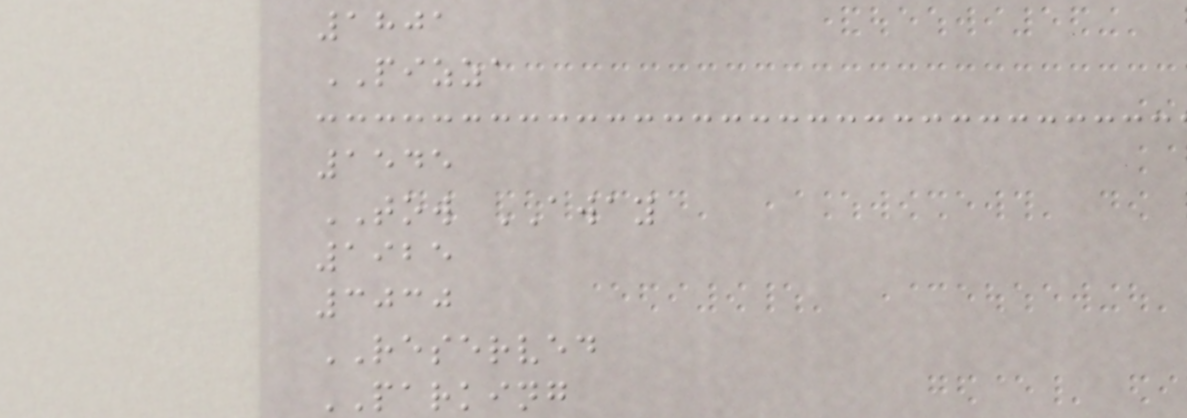1801
PIZZA
1545
TOW AWAY
1925
3030
RESERVED
PARKING
